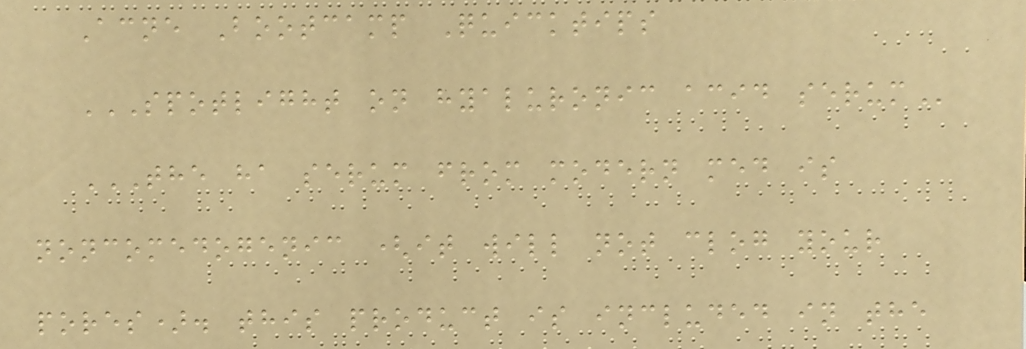Acne Bootcamp Quicktips
SPOTLIGHT ON HYALURONIC ACID SERUM
THE HA SERUM FROM MODERN MED IS
NONCOMEDOGENIC (IT WILL NOT CLOG YOUR
PORES). THIS PRODUCT IS INCLUDED IN THE
